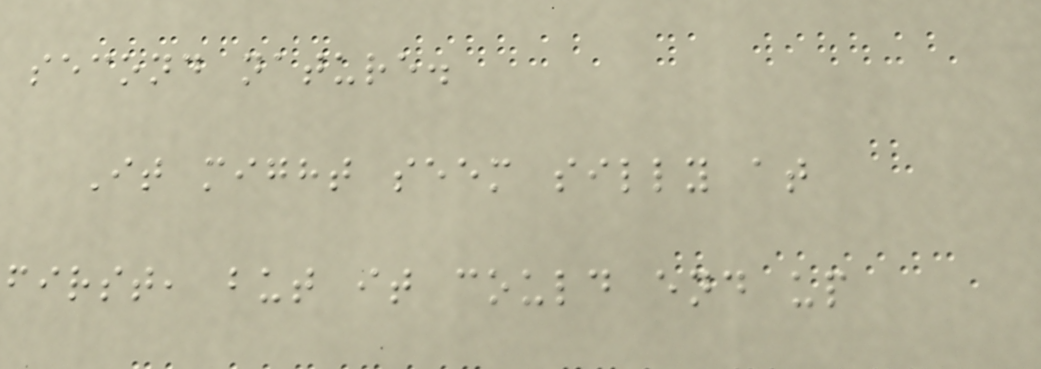second nature.
It might seem silly at
first, but it could end up
